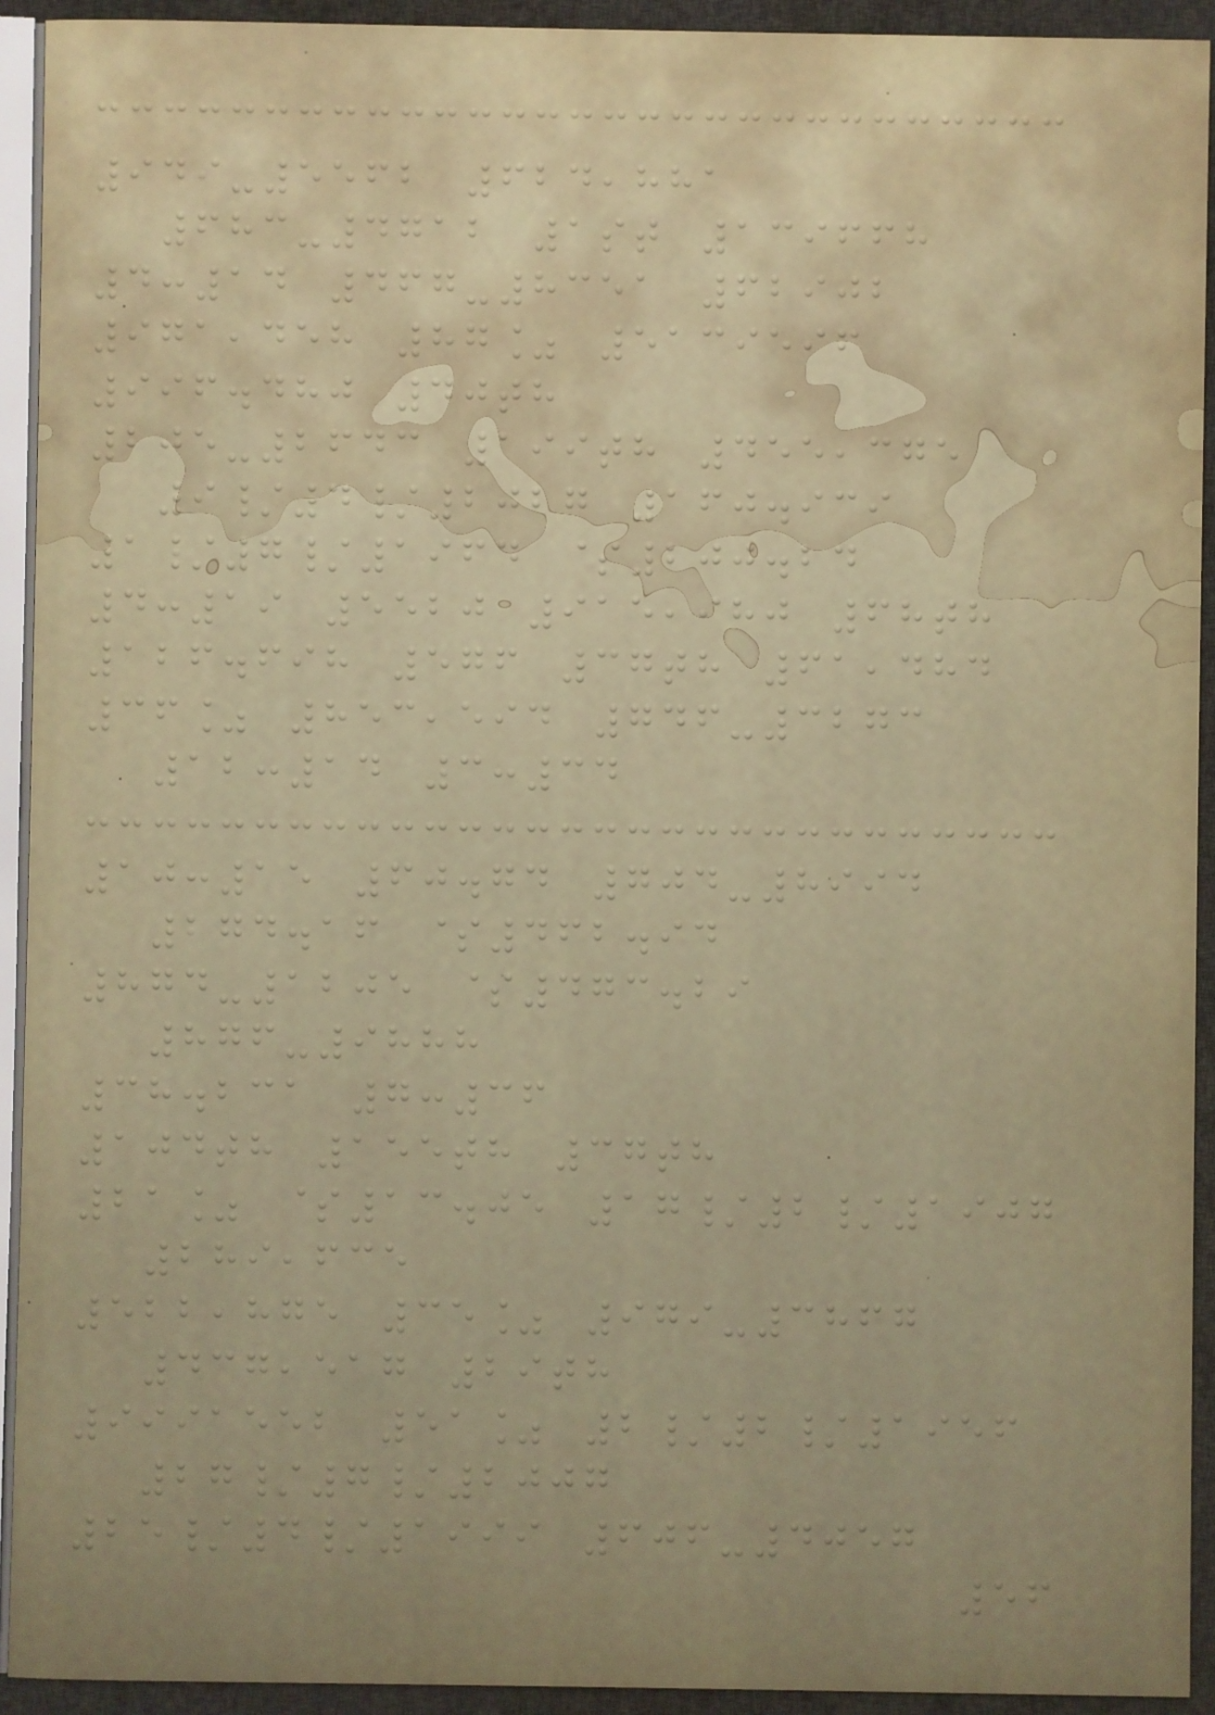949-5562 624,881
683-4712 1st 139668
4:14 467-8351 62902
971,458 87% 5139596
996.480 40th
205-2643 199th 455,375
9/4/2027 160.939
1/7/1964 $200.24
4:19 5520 915,980 68th
126.698 576 37th 61,484
36% 853,594 746-3273
12:14 3:34
10:15 60.74 704-8994
274.16 $462.94
874-1205 $473.29
876-9888
38.231 7:36
104th 155th 37th
21% $13.05 17/2/1907
289,635
522,875 35% 979-3867
437,517 29th
9991552 51% 2/2/1956
27/7/2007
25/4/1999 606-4057
56
